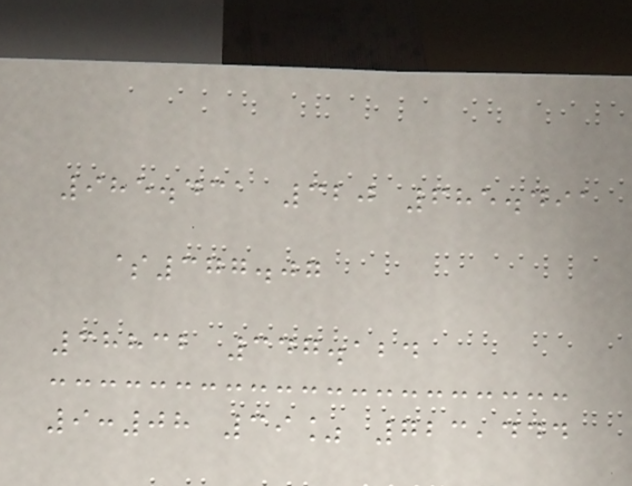985.431 320 685.491
$377.07
38832 347.124
9:08 39% 723,444
